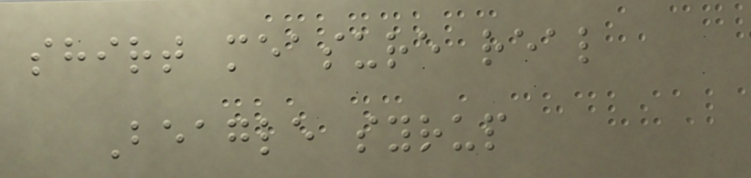shirt measure real
Beagle syrup
